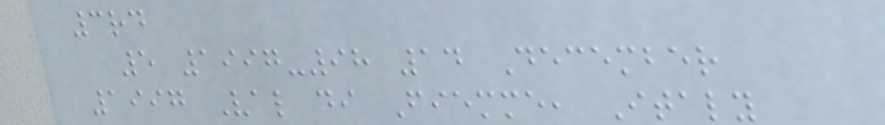3rd
5 1997-98 14 December
1997 Val di Fiemme, Italy
